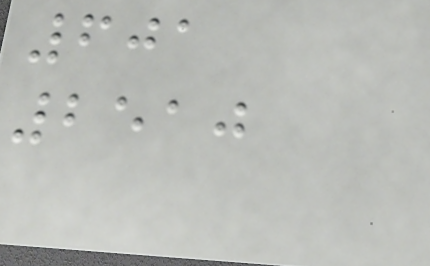601
2510
